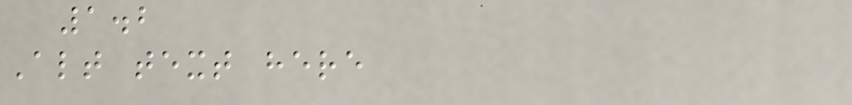1.2
Alt text here
